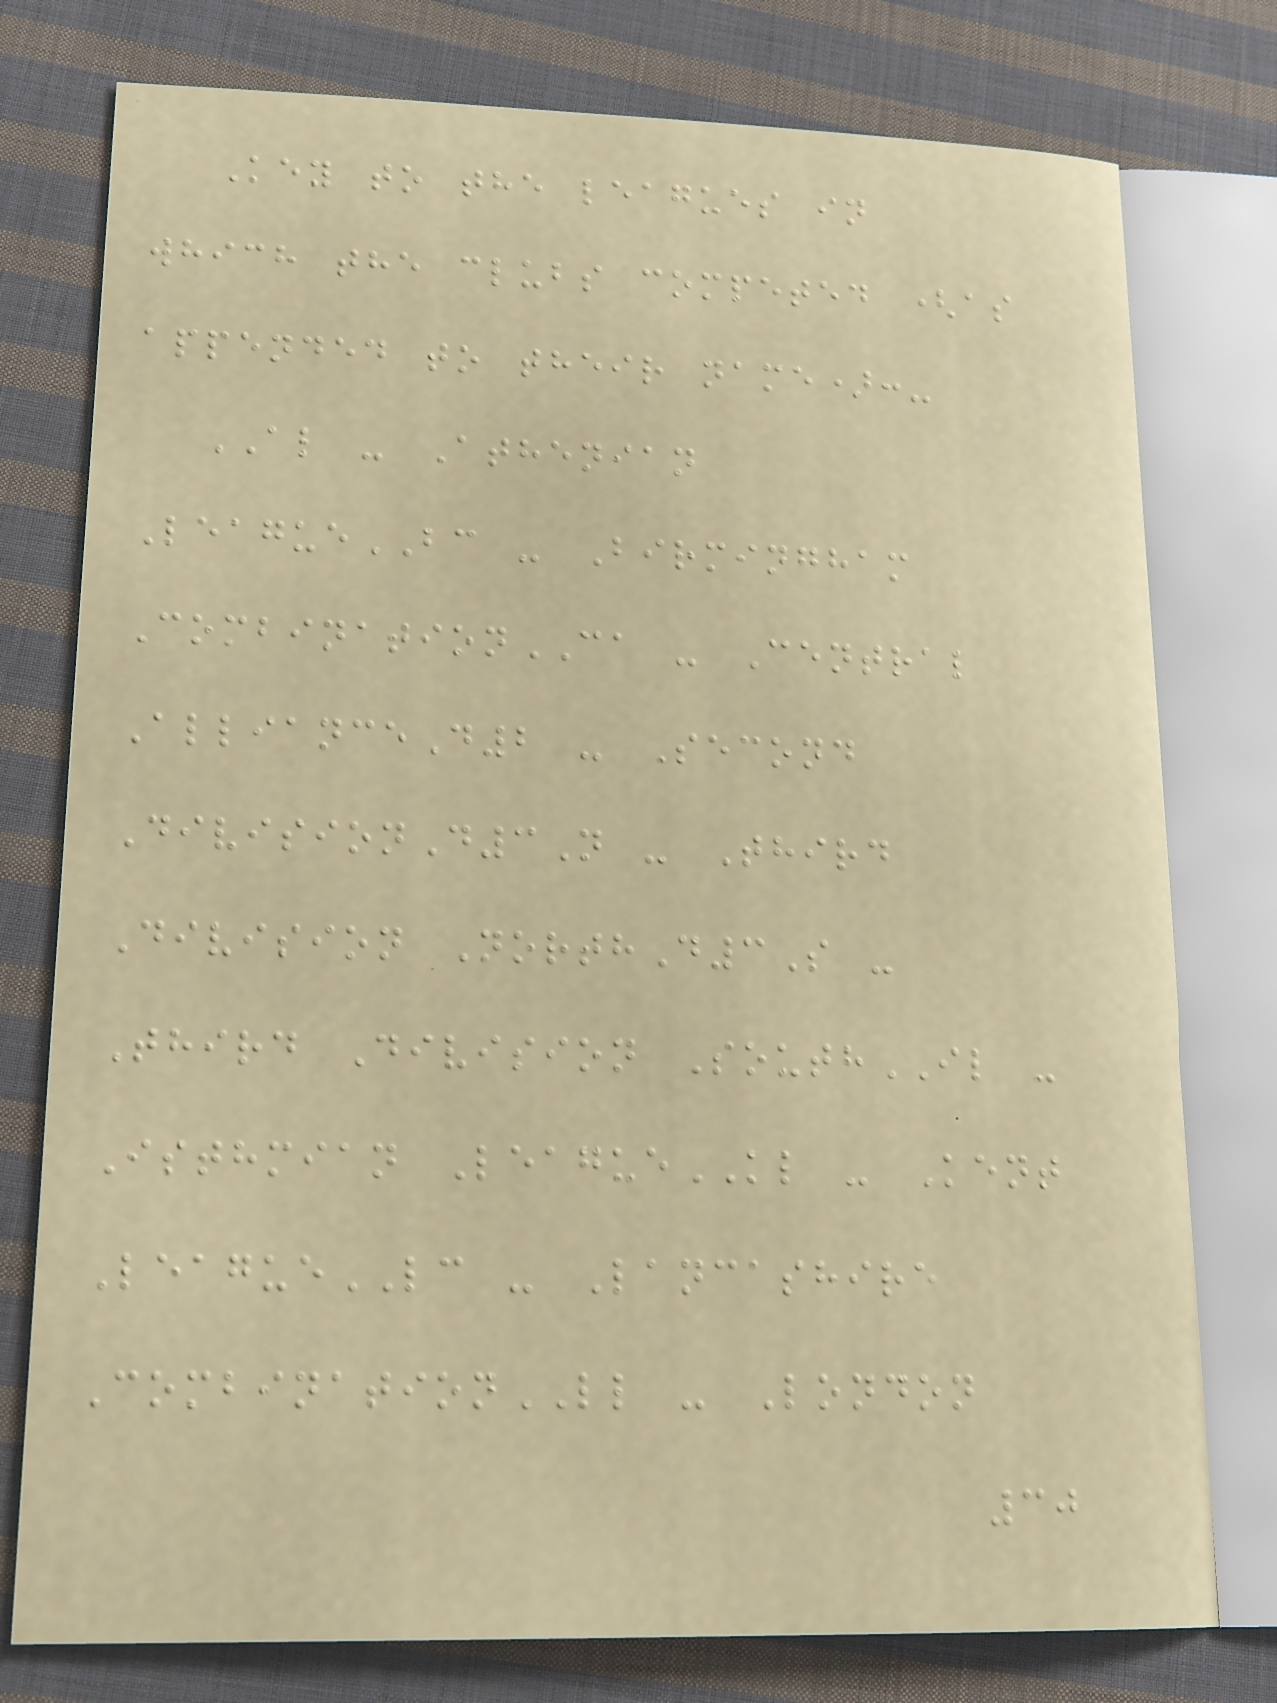Key to the leagues in
which the clubs competed (as
appended to their name):-
AL - Athenian
LeagueBC - Birmingham
CombinationCA - Central
AllianceD2 - Second
DivisionD3N - Third
Division NorthD3S -
Third Division SouthIL -
Isthmian LeagueKL - Kent
LeagueLC - Lancashire
CombinationLL - London
30
